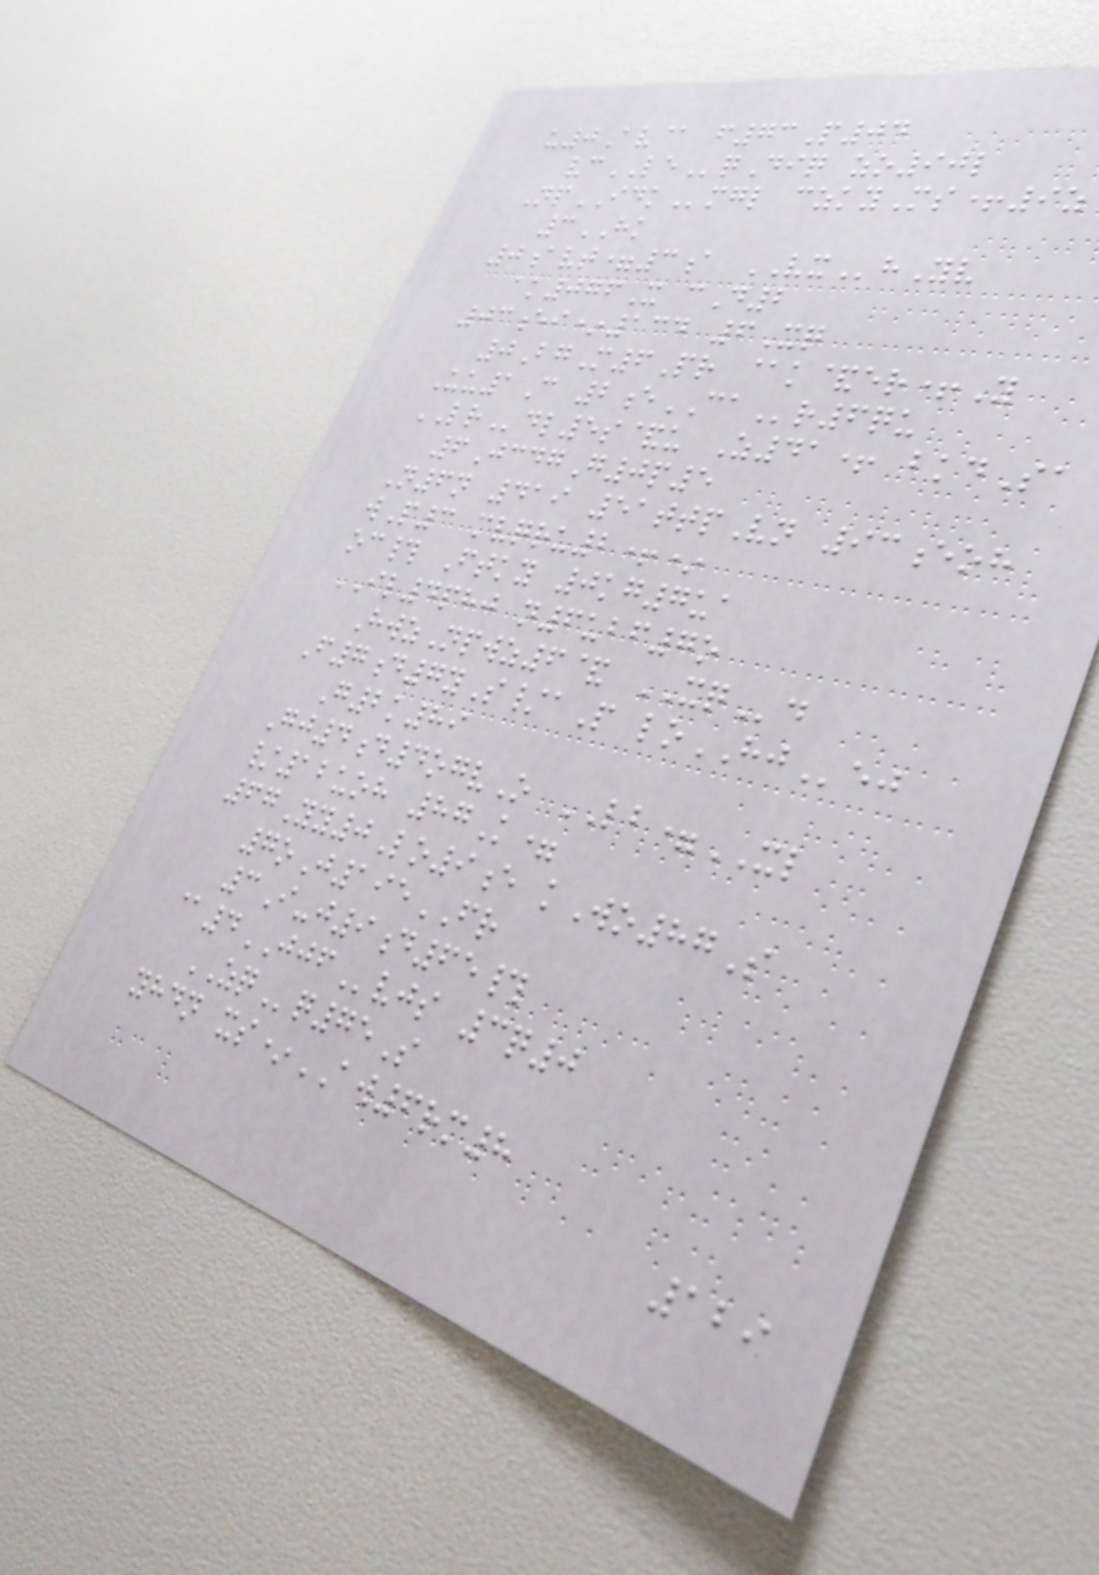u0Av@ f73P04
vcLEqDiq zo90l
NpIDKmgl czkyMs+9z
3HK
0avt=3a VXhYv
ak076X cD2
03ei*134 6Xq
0BgM6Pr @k&er+Y
Uu1C 2eCAr6qu
LRdl5s&u Z41+ bkdSa
6JcdgG0p5
N6n 419 51ttpVn 93eoh
wP3 mvqru2+*
oc# Ftky 0kg7ua
IL4phj n6ubf7o
HwzNpwz6& XQd
F7d7yS/aP loHJej
G2k89
Gj4d4ogvO LB=XL
/12uoh 87K=
67Yy0Lo9e kWo87S
7oJ195FR
3I-j9d65#
@4JJFvjs 3q0
ZQq75S
yhdn xs*AW6rm8
129
